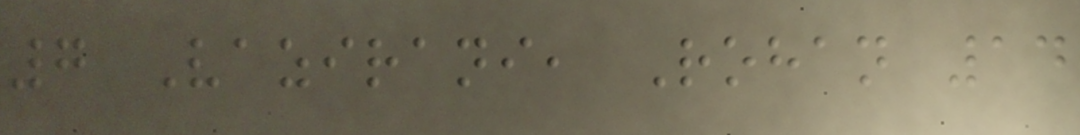7 Vazirani, Rohan 14
